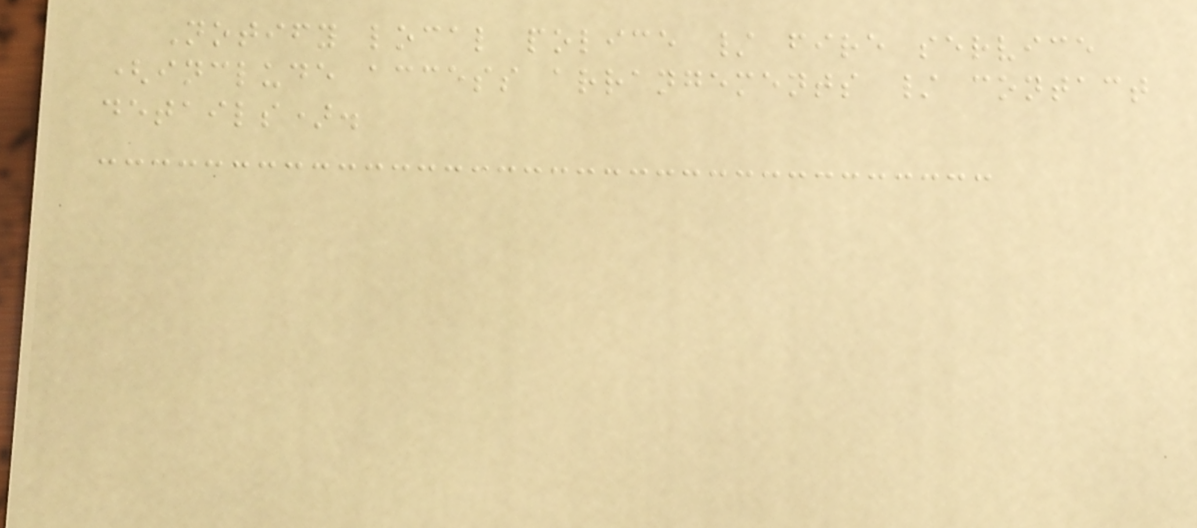Notify local police / fire service
(include access arrangements / contact
details).
